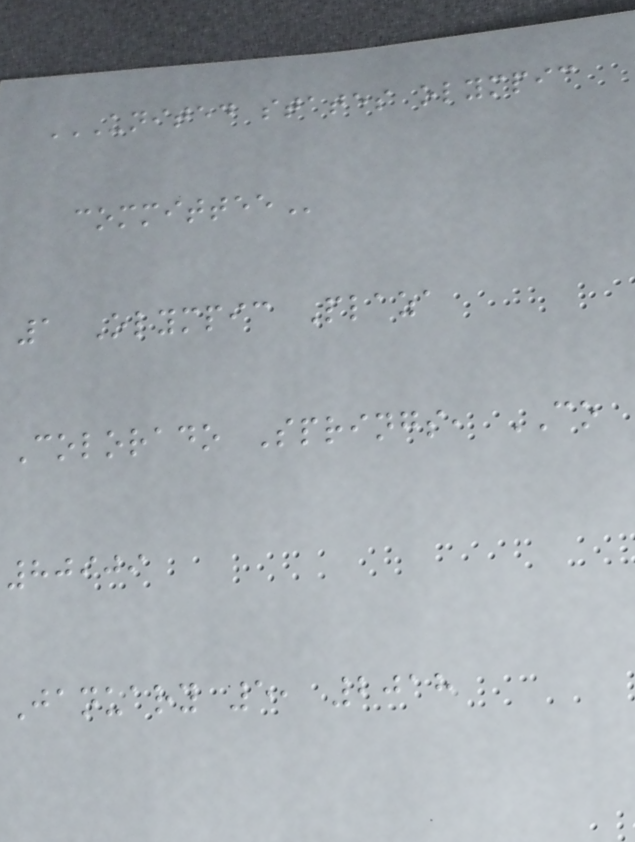UNITED STATES OLYMPIC
COMMITTEE
1 Olympic Plaza
Colorado Springs, CO
80909
January 5, 2018
